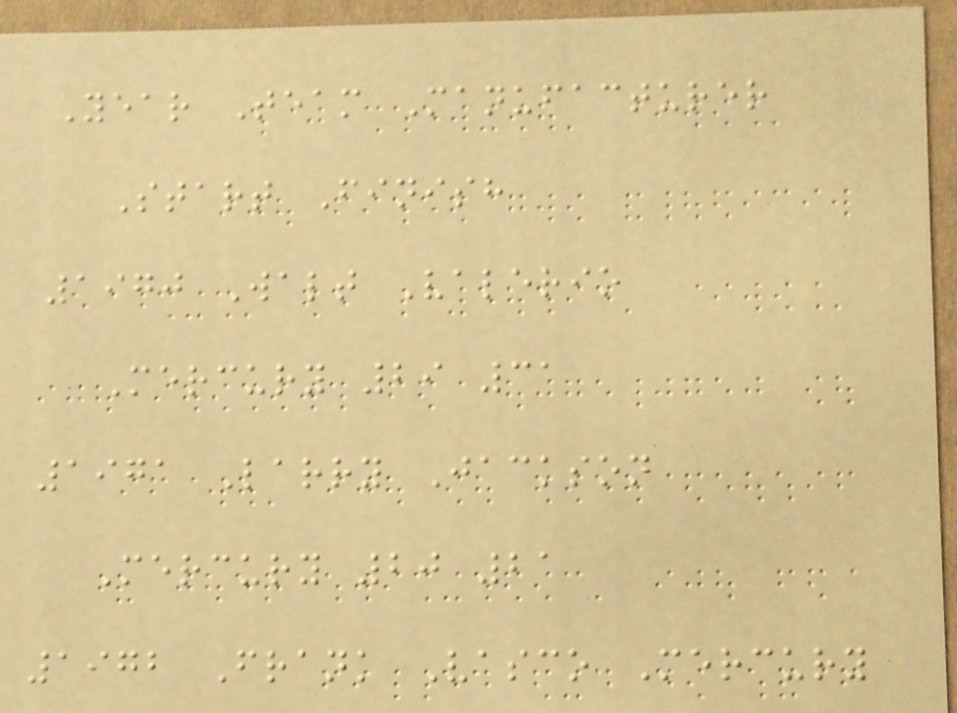Year Team Manufacturer
Start Finish
1970 Walt Valerio
Mercury 29 31
1971 Larry Jackson
Mercury 20 21
1972 Frank Vasco Mercury
